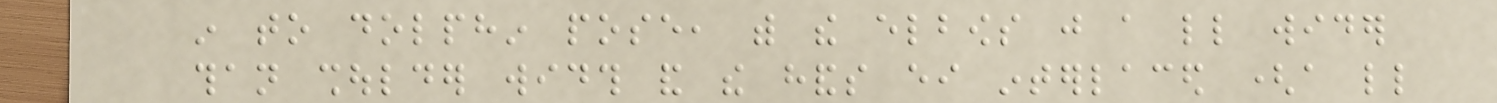in to dolphin pose, with the elbows just a little wider
than shoulder width and the hands either interlaced (a little
